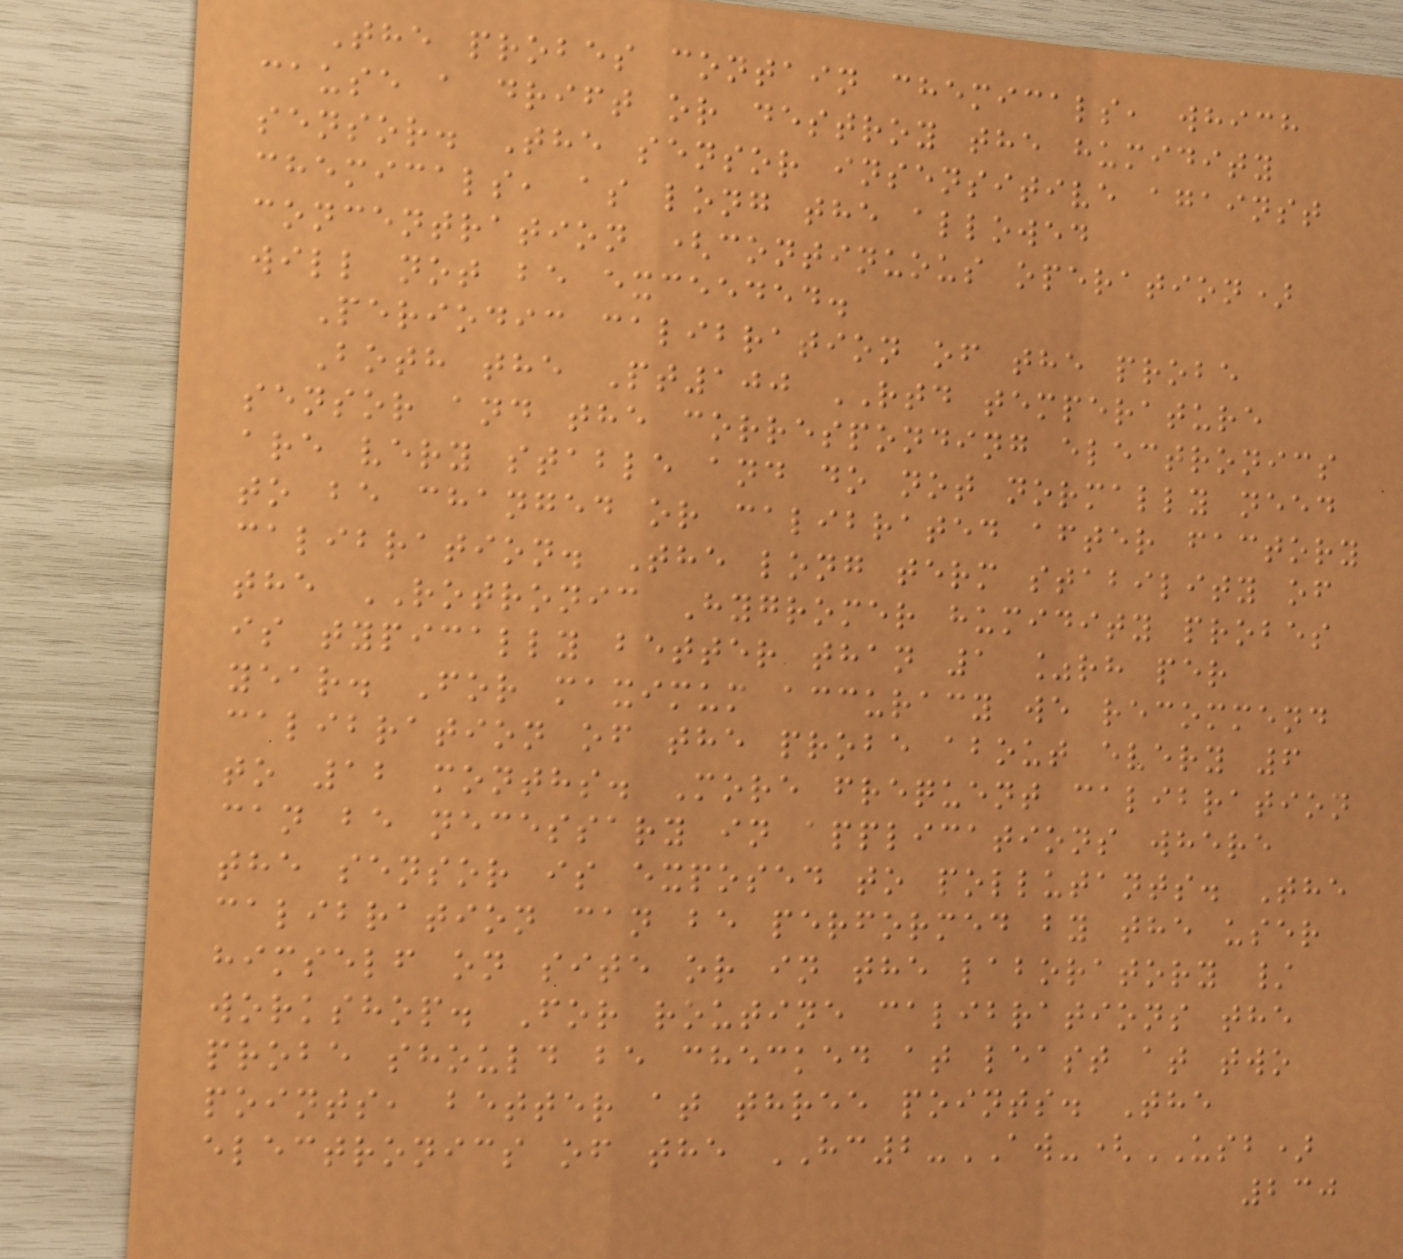The probes contain chemicals, which
cause a drift or destroy the humidity
sensor. The sensor insensitive against
chemicals, as long the allowed
concentration (continuous operation)
will not be exceeded.
Periodic calibration of the probe
Both the Pt100 RTD temperature
sensor and the corresponding electronics
are very stable and do not normally need
to be changed or calibrated after factory
calibration. The long term stability of
the ROTRONIC Hygromer humidity probes
is typically better than 1 %rh per
year. For maximum accuracy we recommend
calibration of the probe about every 6
to 12 months. More frequent calibration
can be necessary in applications where
the sensor is exposed to pollutants. The
calibration can be performed by the user
himself on site or in the laboratory /
workshop. For routine calibrations the
probe should be checked at least at two
points, better at three points. The
electronics of the HC2-AW-(USB)
230
